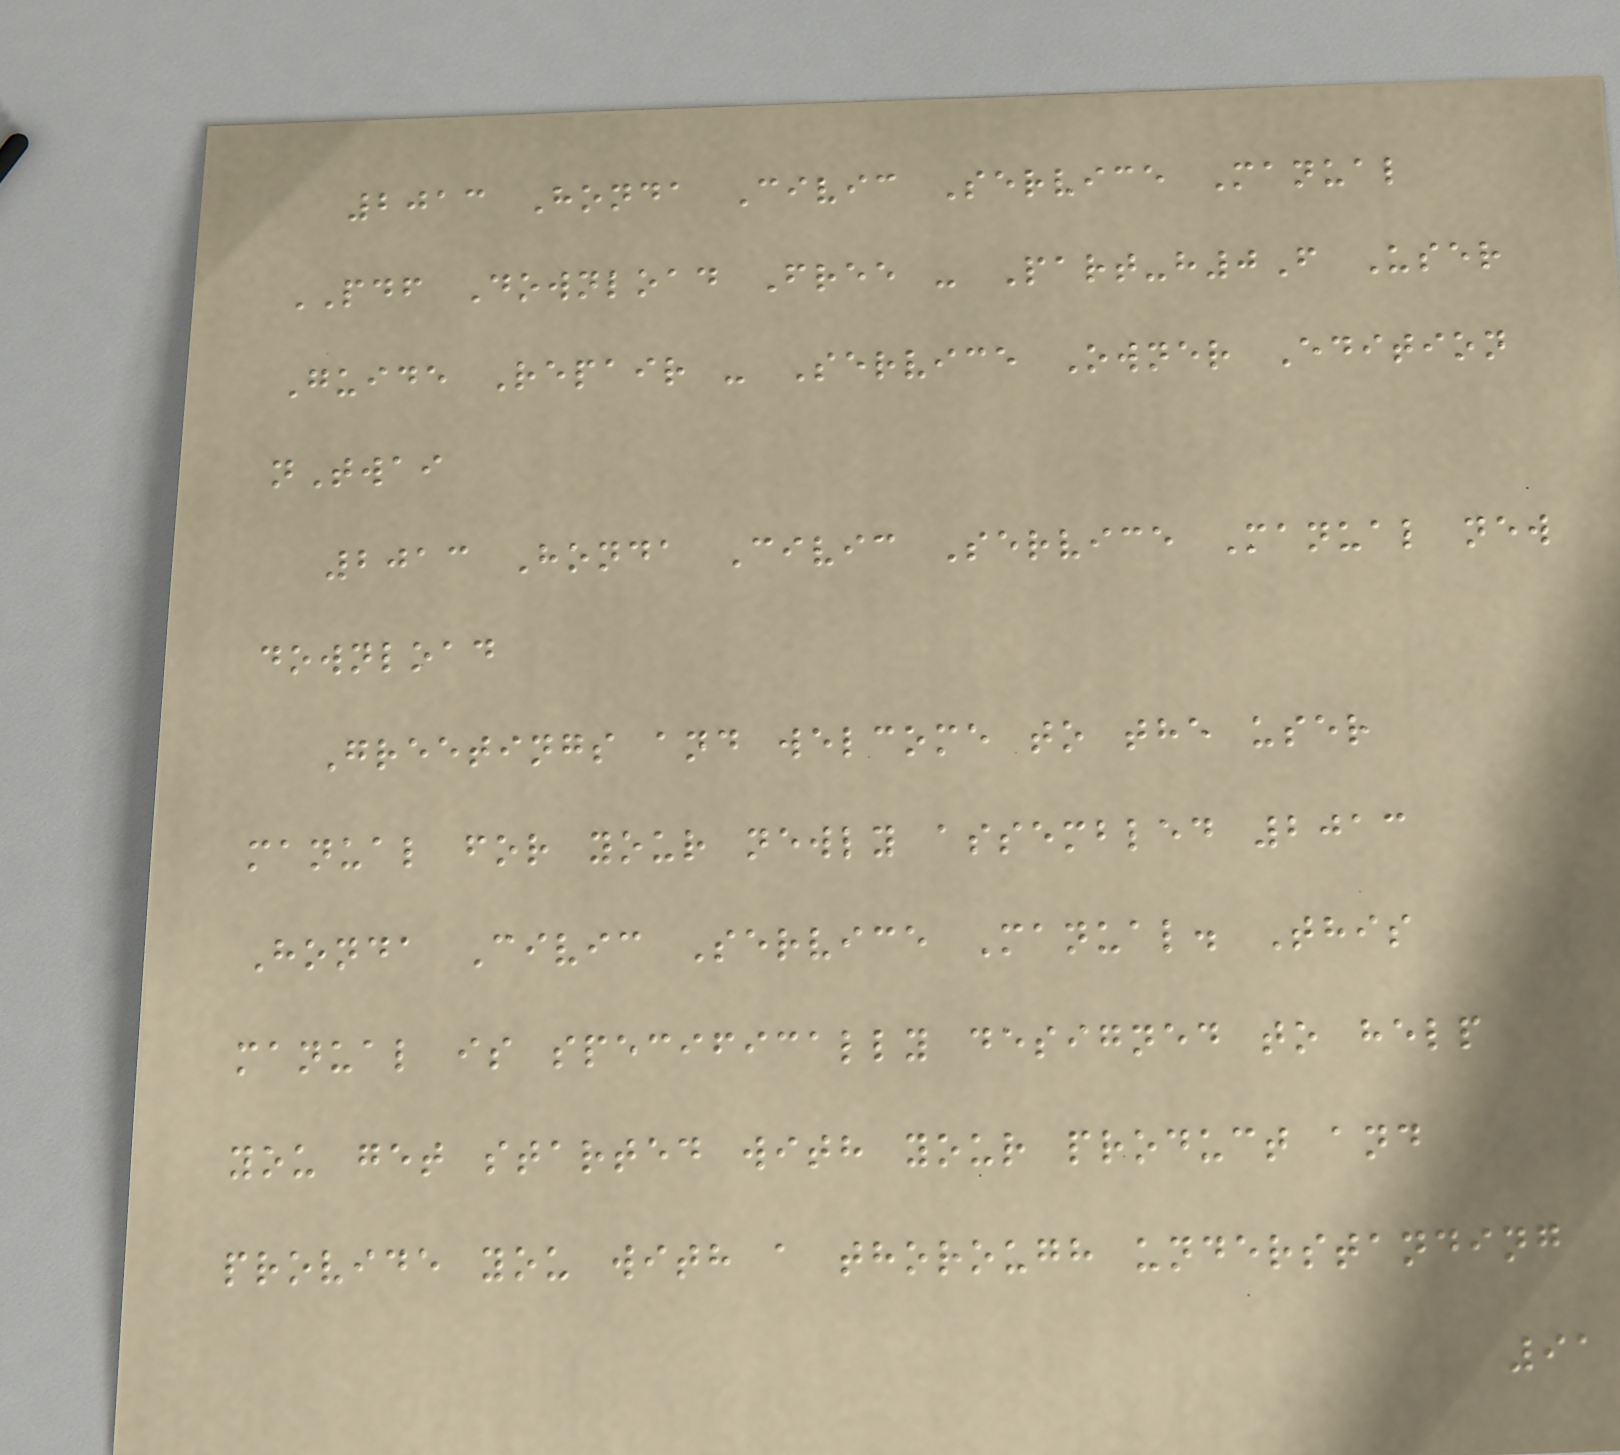2013 Honda Civic Service Manual
PDF Download Free - Part-h0F User
Guide Repair - Service Owner Edition
nTwai
2013 Honda Civic Service Manual new
download
Greetings and welcome to the user
manual for your newly assembled 2013
Honda Civic Service Manual. This
manual is specifically designed to help
you get started with your product and
provide you with a thorough understanding
91
